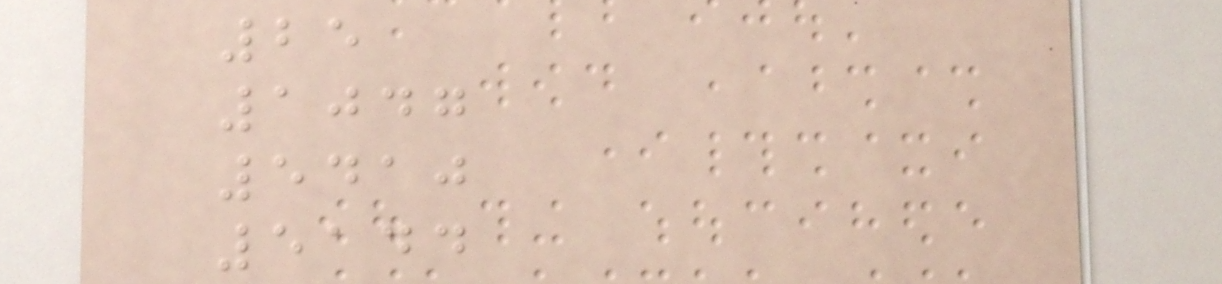25
1047
5410
5144
